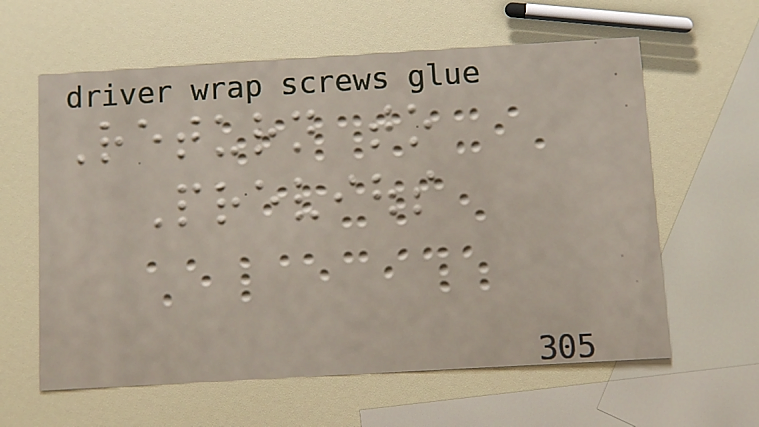Return to
Previous
